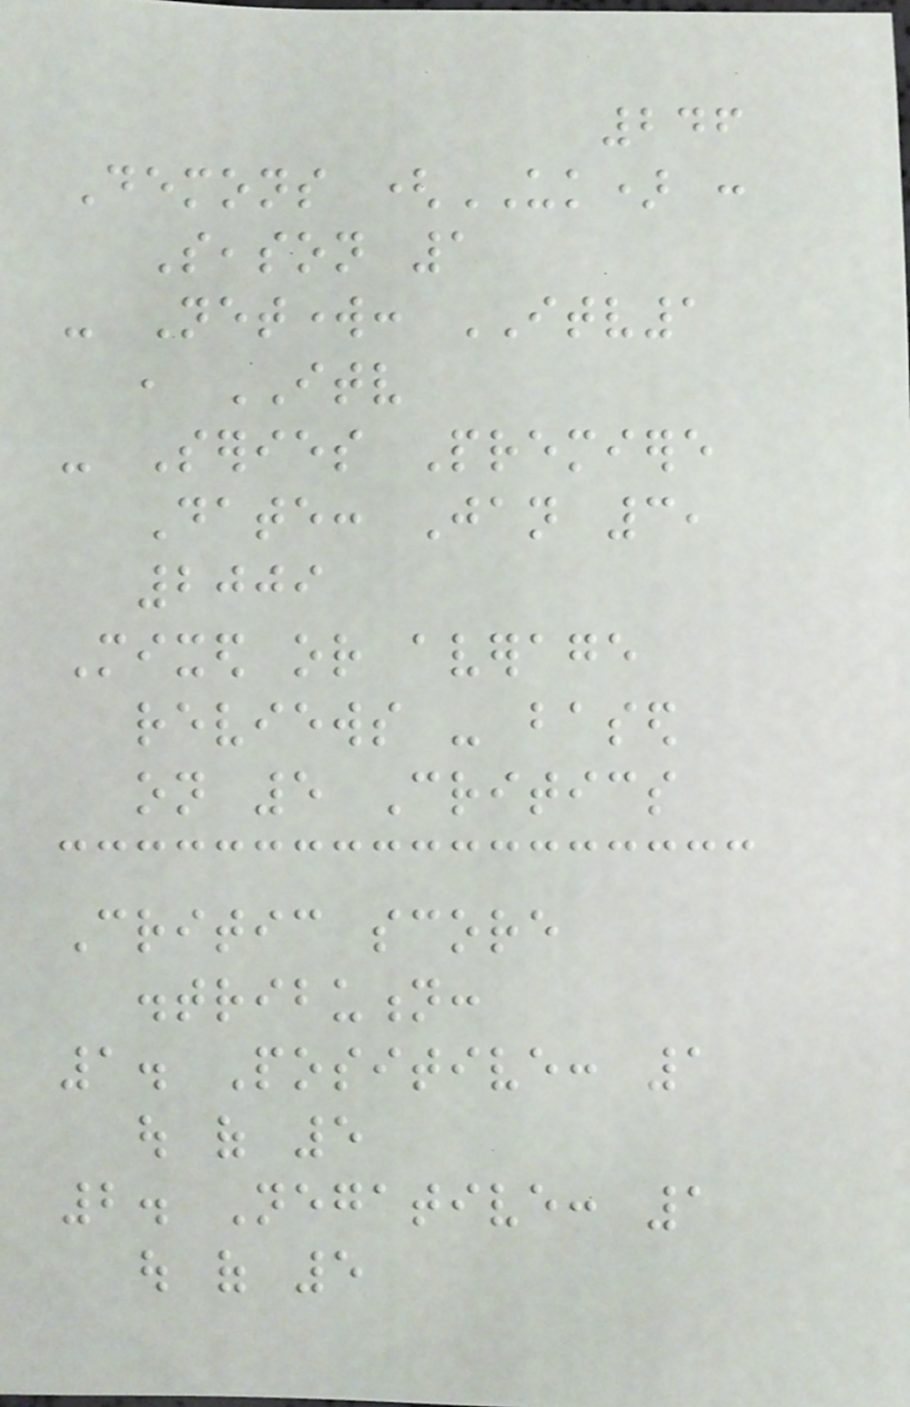246
Demons (UK) :
Season 1
- Network: ITV1
, ITV
- Series Premiere
Date: Jan 3,
2009
Mixed or average
reviews - based
on 5 Critics
Critic score
distribution:
1. Positive: 1
out of 5
2. Negative: 1
out of 5
